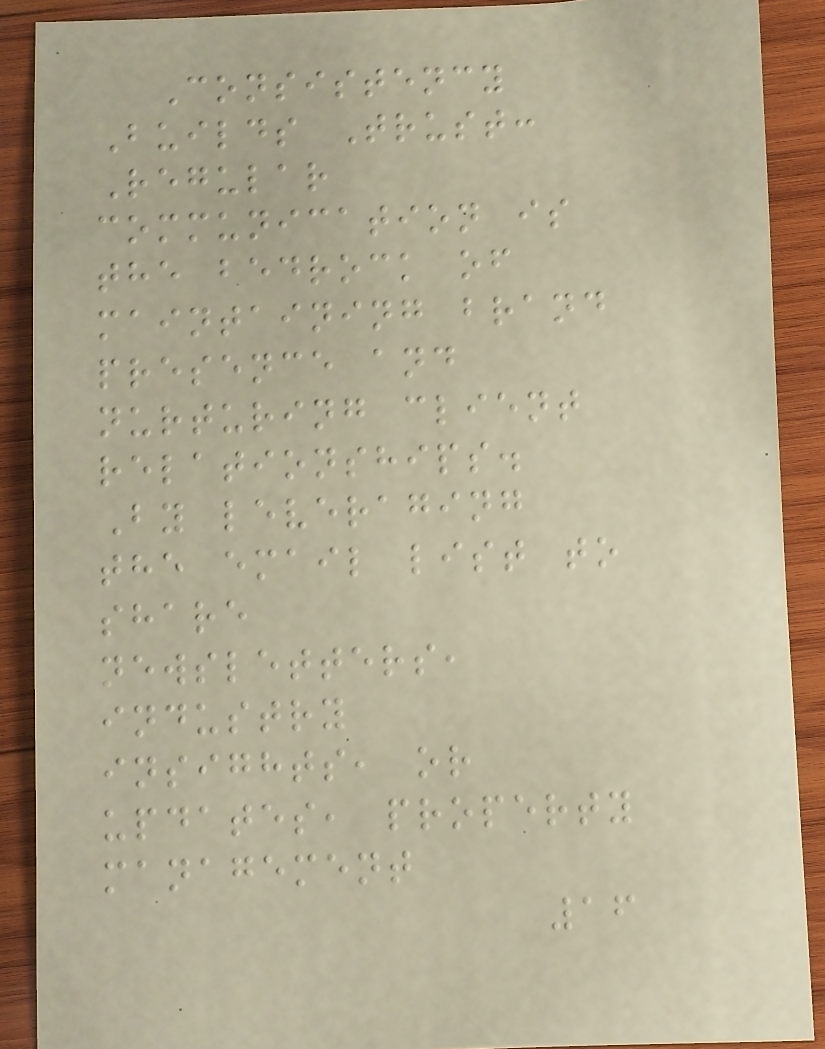Consistency
Builds Trust:
Regular
communication is
the bedrock of
maintaining brand
presence and
nurturing client
relationships.
By leveraging
the email list to
share
newsletters,
industry
insights, or
updates, property
management
16
